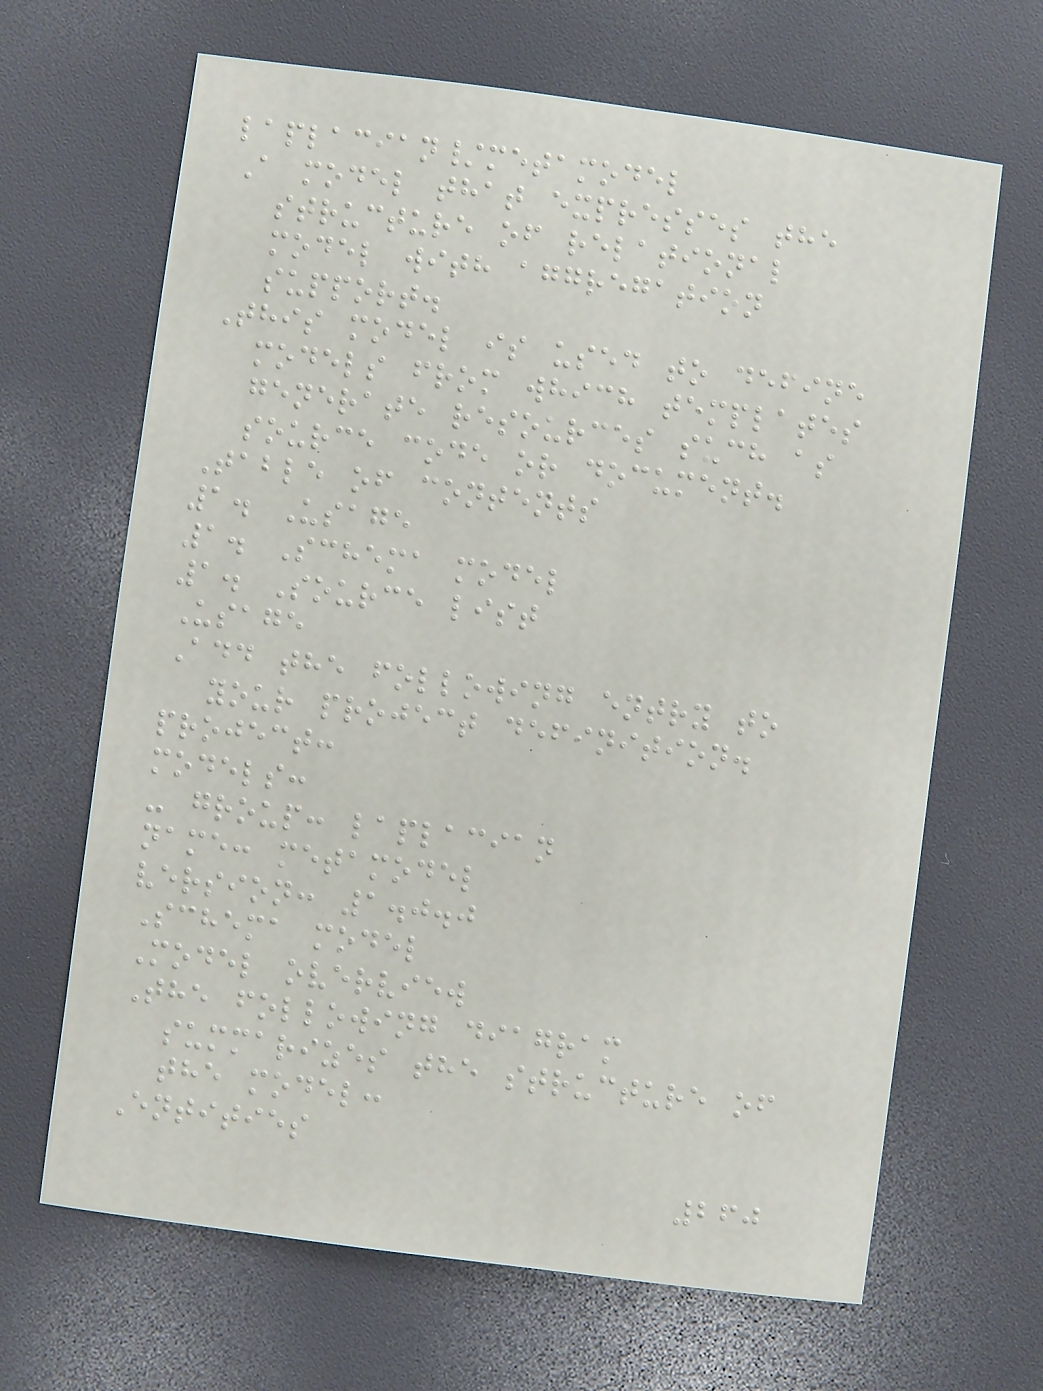laplacian/metamodel
A model that expresses the
structure of relational
model with aggregation
support.
This model is used to define
models from which templates
generate resources such as
source code or document.
Table of contents
1. Usage
1. Schema model
1. Source list
Usage
Add the following entry to
your project definition.
project:
models:
- group: laplacian
name: metamodel
version: 1.0.0
Schema model
Model overview
The following diagram
summarizes the structure of
the model:
Entities
260
